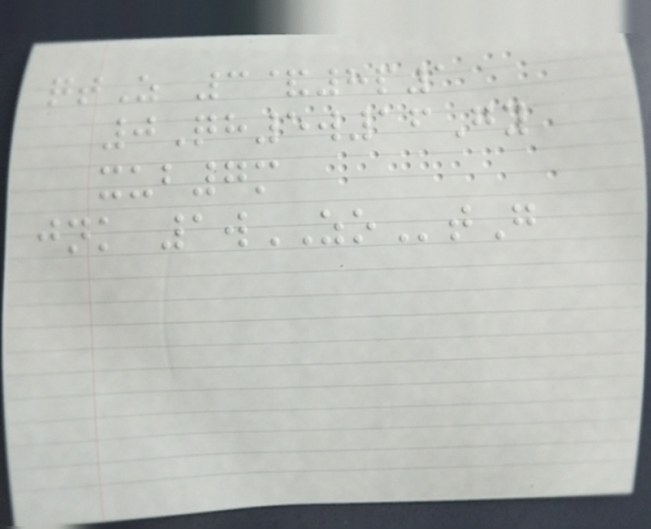qtZ 3&8p1
0Qh5w16Gy
xub7m
jnk 1wZOtG
